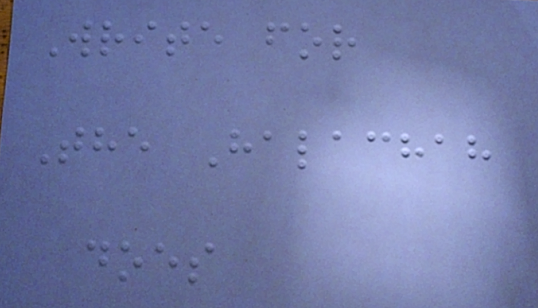Write for
The Halachah
does
